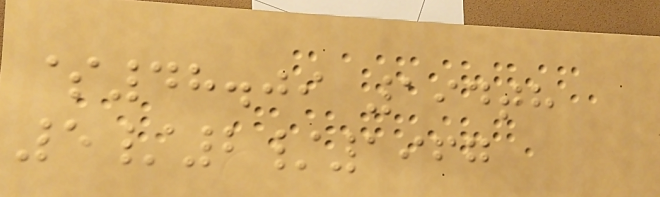$48.09 194th
5/2/1967
